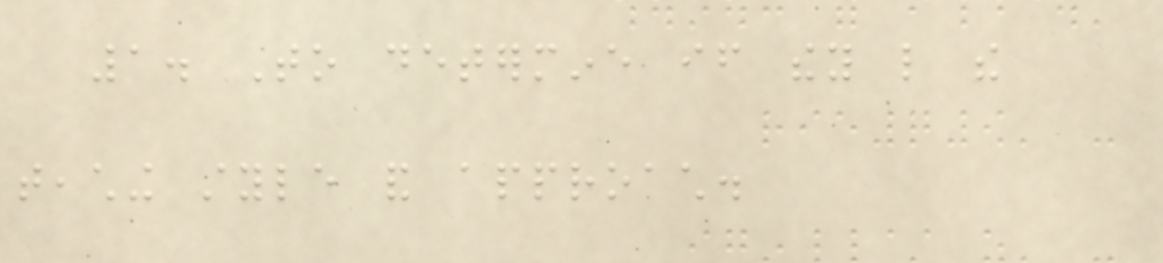1. To determine if they like the
teaching style and approach.
